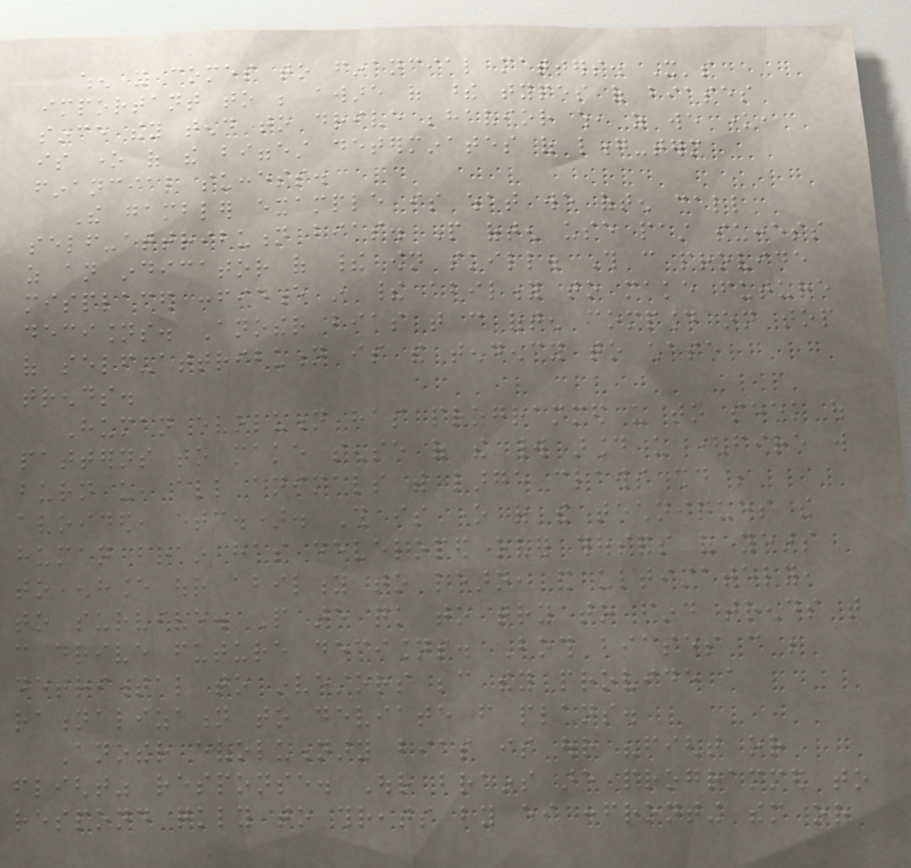when it comes to financial matters. It's
important to be aware of these types of biases
since they tend to drive behavior which, as we know,
is one of the biggest determinates of long-term
financial success.
The gambler example is what we often call
self-attribution bias. People often use past success
as an indicator of their own skill. This can provide
misplaced confidence in their ability to make future
decisions. Another bias that can often compound on top
of self-attribution is the tendency to chase
trends.
Human evolution has programmed us to seek out
patterns to make sense of the world around us (fire will
burn us, all animals with large claws should be
avoided, etc.). This is one of the techniques the
human brain has developed over thousands of years
to enhance our ability to learn, and ultimately,
to survive. People are quick to try to find trends that
can drive future decisions. Both biases can be
detrimental to investors because they provide a
rationalization to deviate from plans.
Another evolutionary bias is our "fight or
flight" response. Our brains are programmed to
respond quickly to threats by either confronting them or
